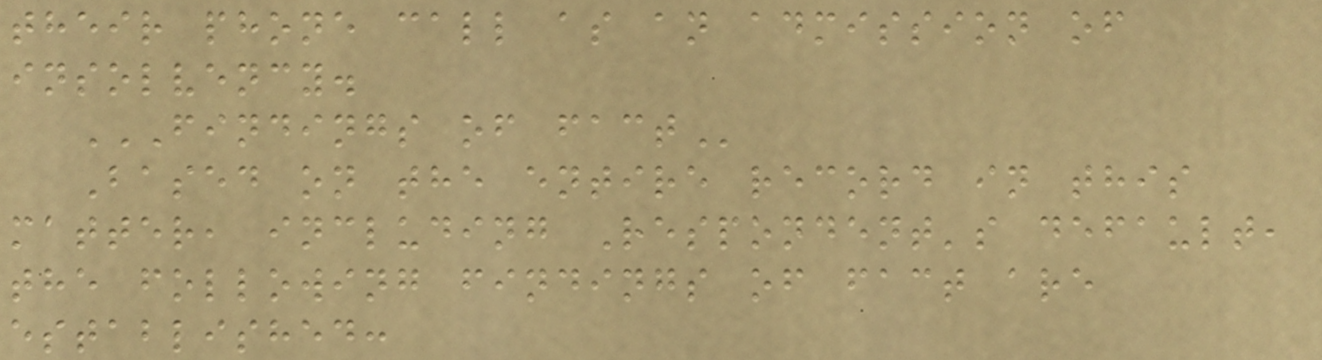their phone call as an admission of
insolvency.
FINDINGS OF FACT
Based on the entire record in this
matter, including Respondent's default,
the following findings of fact are
established:
